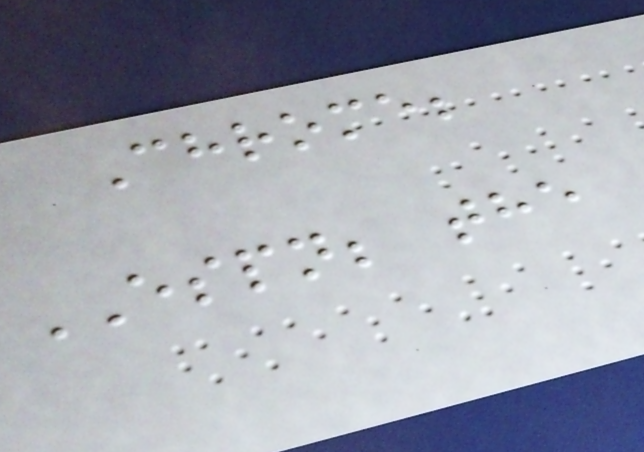Chrome;
ESPN; the
